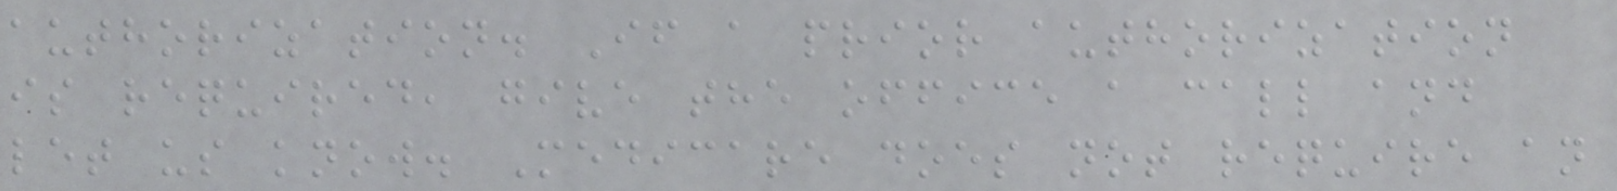authorization. If a prior authorization
is required, give the office a call and
let us know. Medicare does not require an
